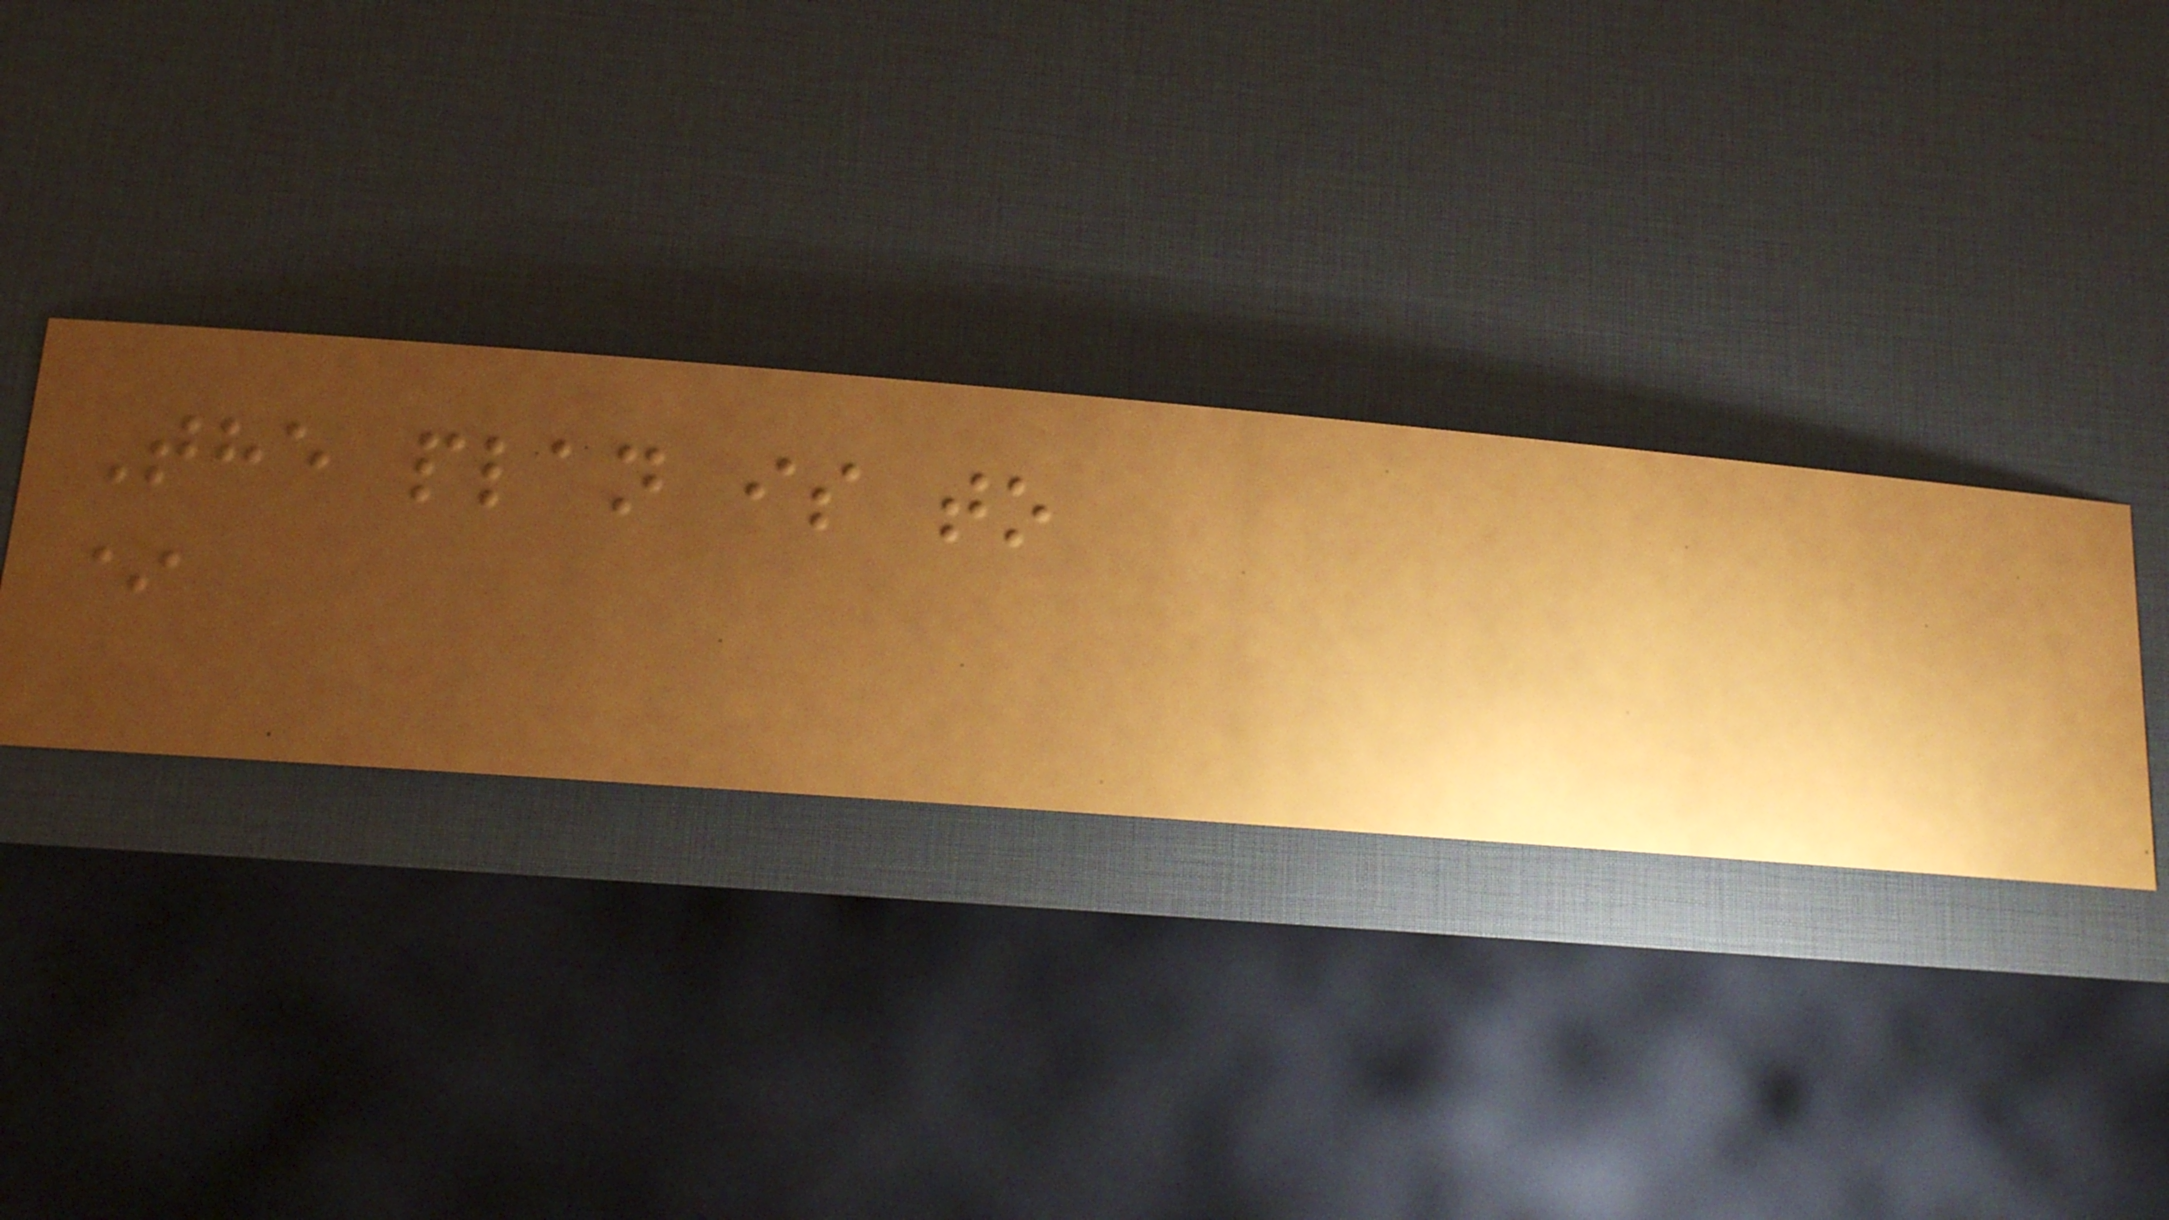The plan is to
*
